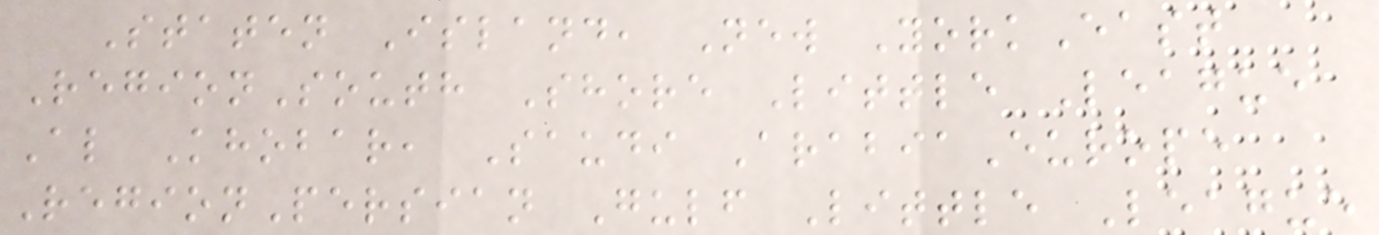Staten Island, New YorkEast
RegionSouth Shore Little League
Al Khobar, Saudi ArabiaEurope
RegionPersian Gulf Little League
